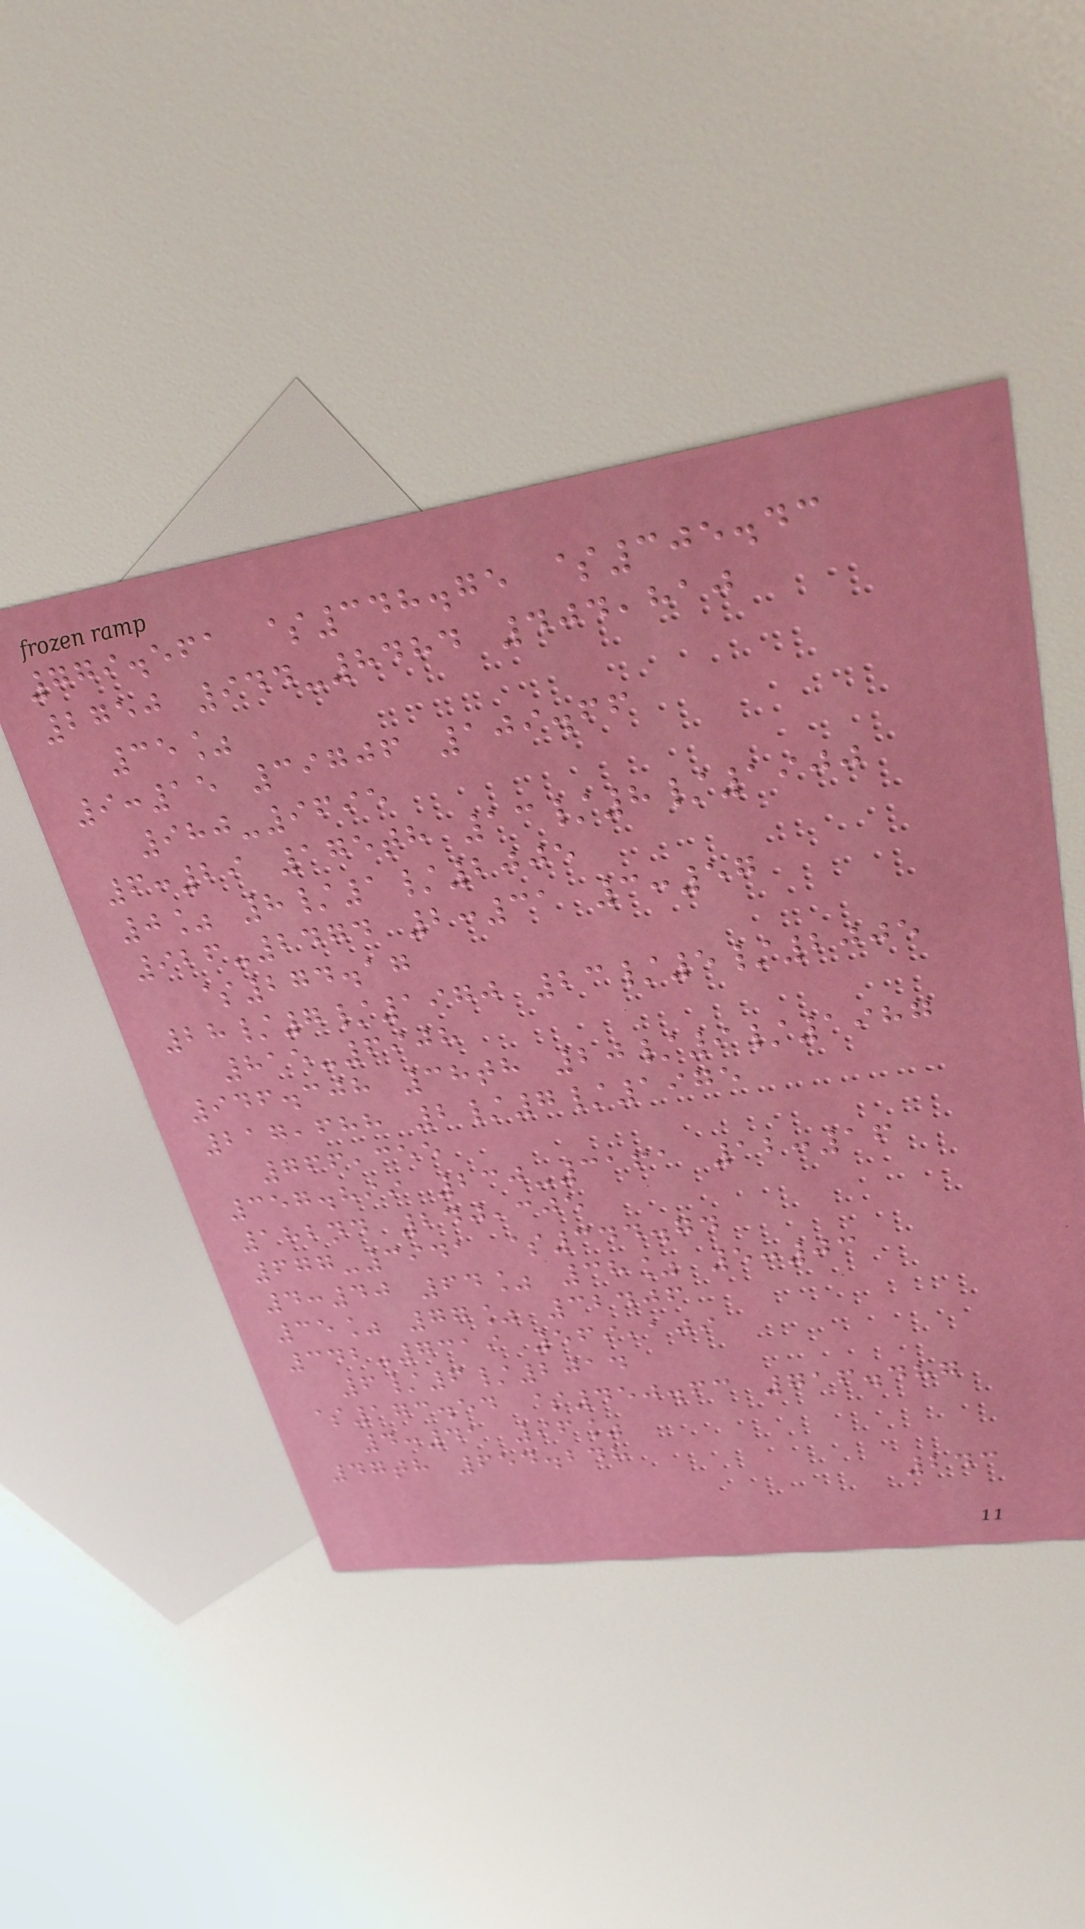779.561 $348.75 $305.43
2750 944-8484 404,810
35%
9:15 39706 109.66
980-9695
6:29 175th 13/8/1900
0% 8/1/2005
926-2474 2:31 3:57
$274.17
28/7/1970 23/5/2005
815-6908
946.308 38th 20/9/1987
217,688 2/7/1975
766,355
357.899 230-3161 12:16
182nd 240,305
677-3941 $344.74
4:40 64% 38% 5:03
35% 77% 32406
342-7319 569,109
6/6/2014
$173.54 $450.63 716.487
4:41 96%
47th 654.248
243
